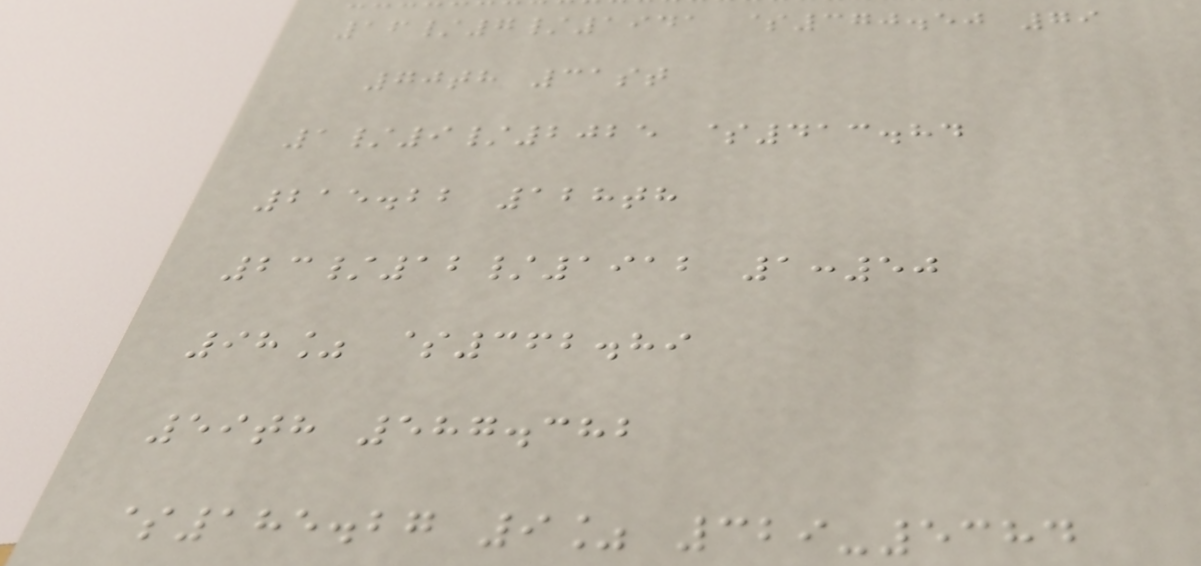16/7/1941 $370.50 79
70th 31st
1/9/2025 $413.84
215.22 128th
23/12/1912 1:50
98% $362.89
59th 587.382
$185.27 9% 329-5384
